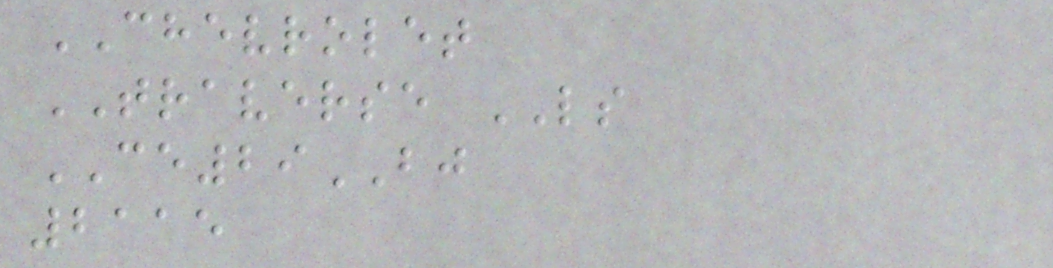CHEVROLET
TRAVERSE LS
CE29BJ
2115
